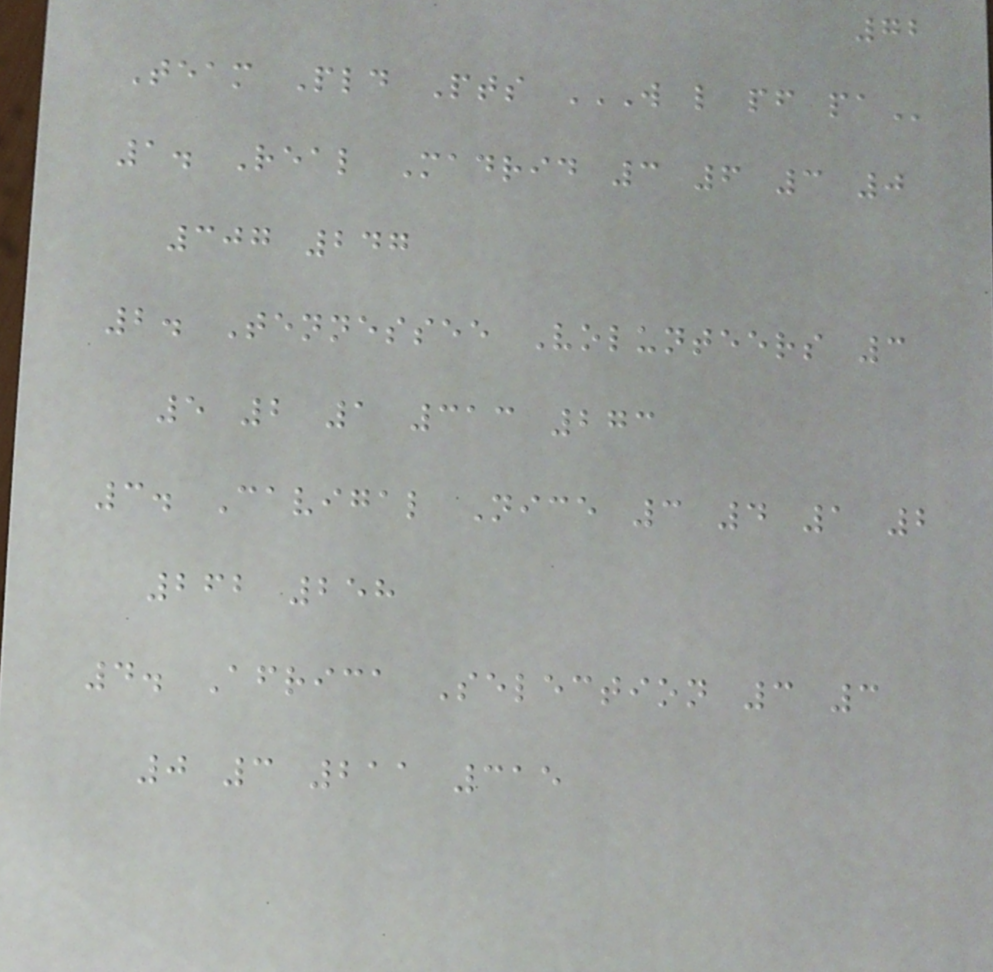72
Team Pld Pts W L PF PA
1. Real Madrid 3 6 3 0
307 247
2. Tennessee Volunteers 3
5 2 1 313 273
3. Cavigal Nice 3 4 1 2
262 258
4. Africa Selection 3 3
0 3 211 315
